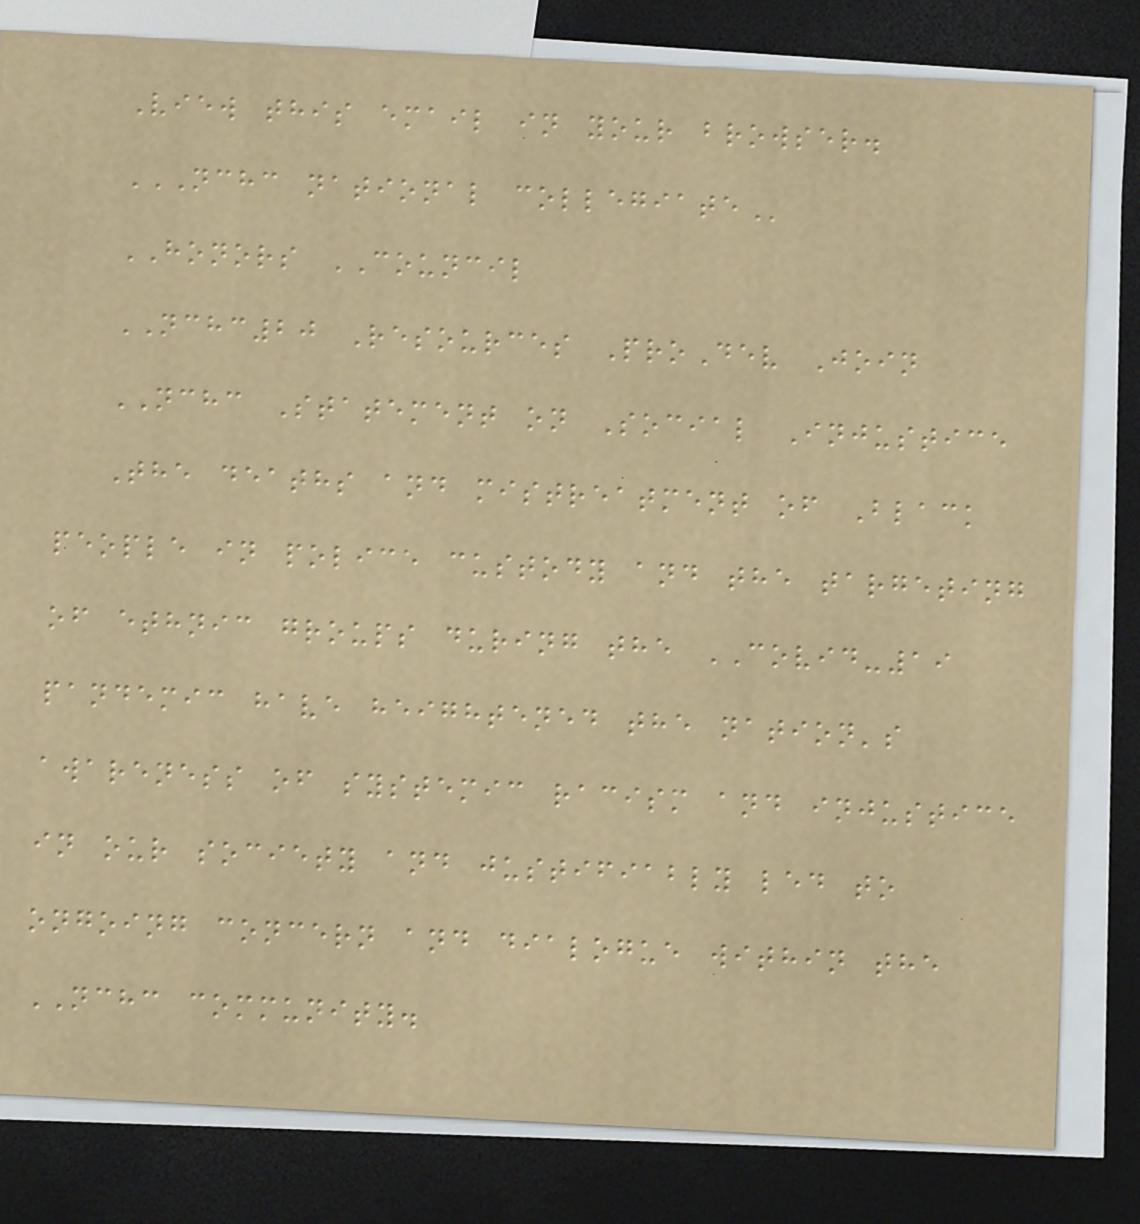View this email in your browser.
NCHC NATIONAL COLLEGIATE
HONORS COUNCIL
NCHC20 Resources ProDev Join
NCHC Statement on Social Injustice
The deaths and mistreatment of Black
people in police custody and the targeting
of ethnic groups during the COVID-19
pandemic have heightened the nation's
awareness of systemic racism and injustice
in our society and justifiably led to
ongoing concern and dialogue within the
NCHC community.
